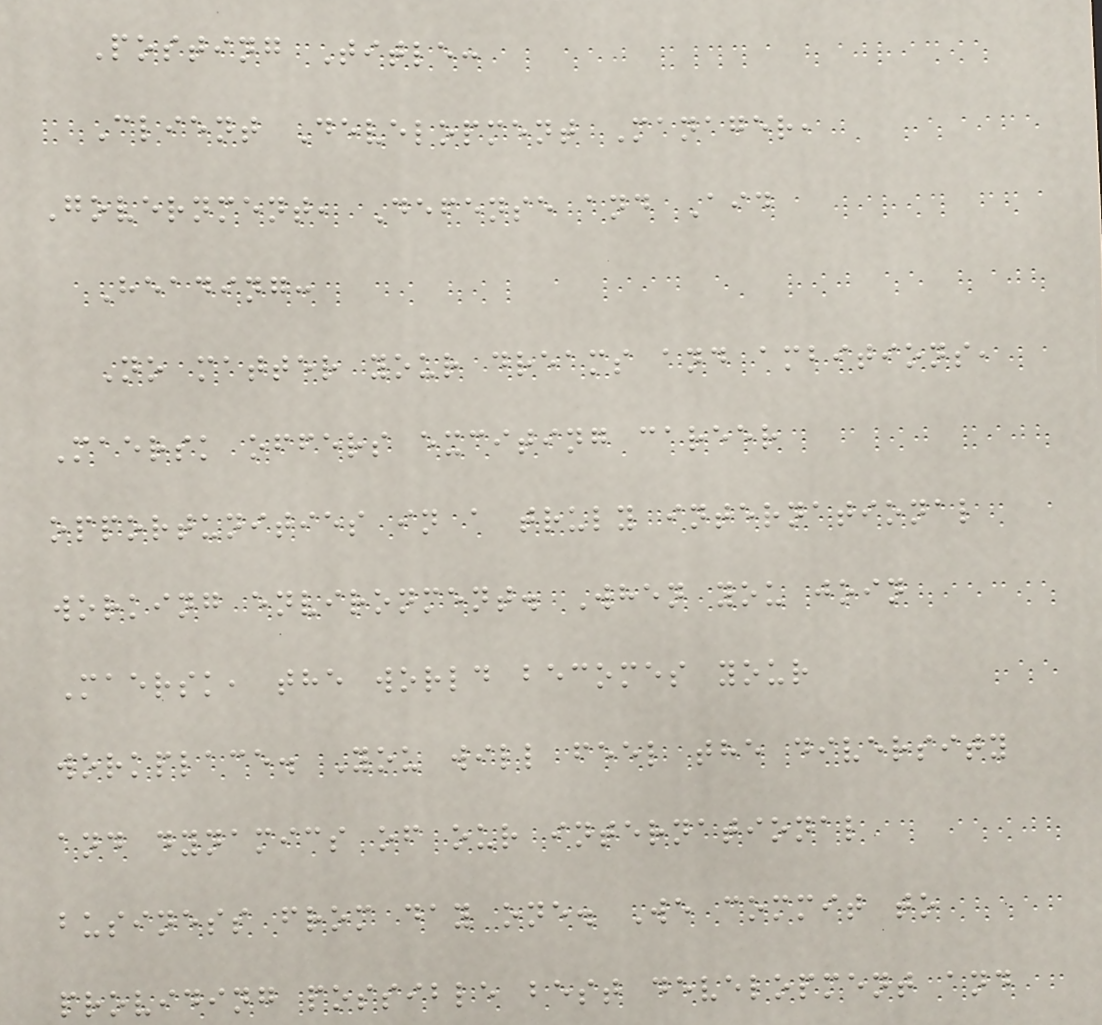Posting Title:
Client Development Manager,
Government, Defense and Aid
Heading:
No matter your dreams and ambitions,
Maersk offers exciting career
opportunities in a truly international
working environment. When you join
Maersk, the world becomes your
workplace. You will feel the diversity
and dynamics of our international
business from day one. We commit to
providing possible best development and
